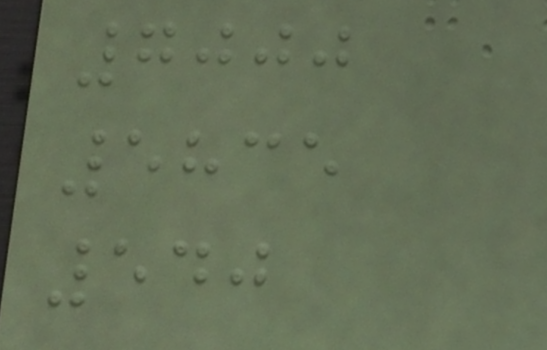7000
5835
540
